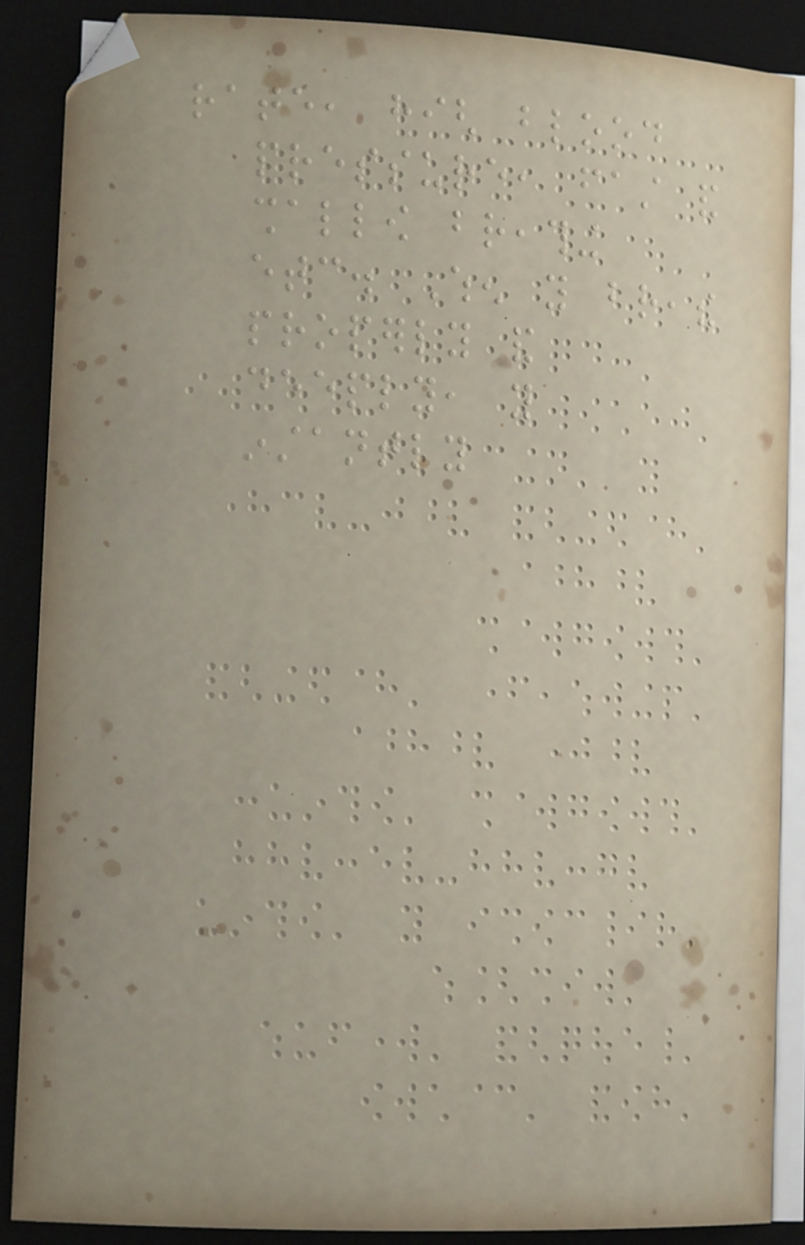rate, high blood
pressure, fast and
shallow breathing
etc. When you breathe
properly and
deeply, you
instantly
